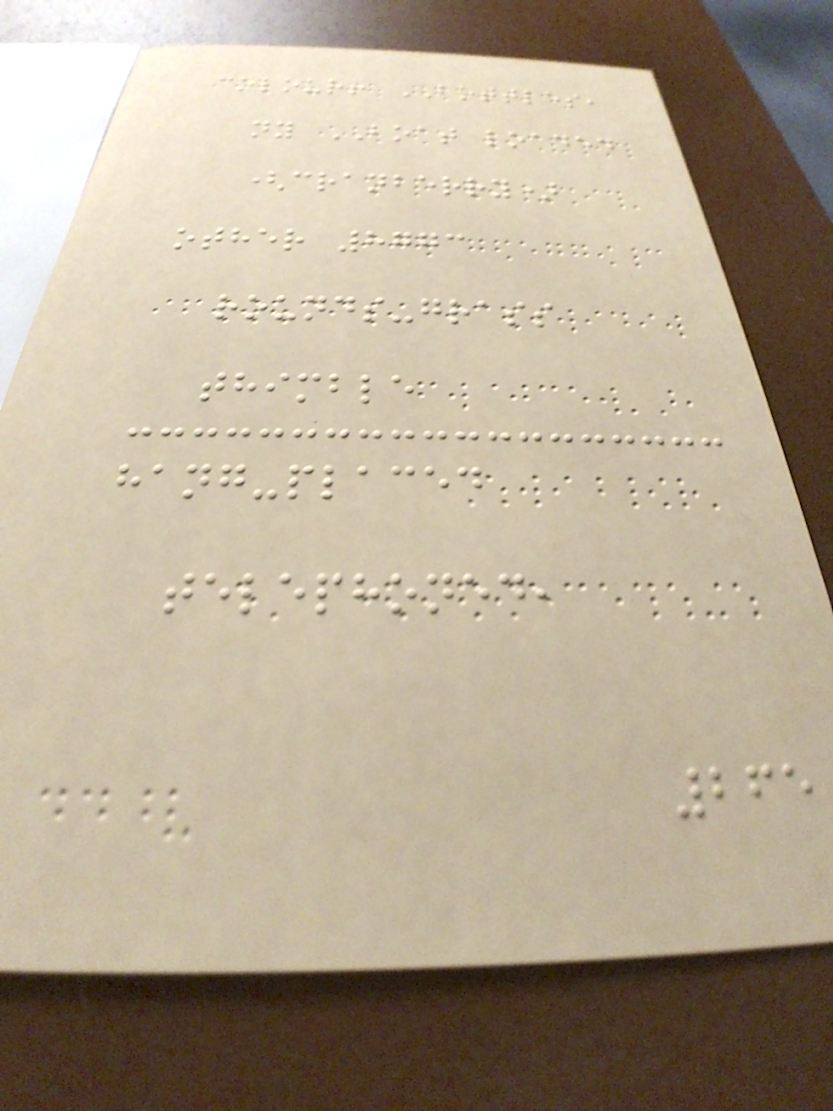colour! BOTTLES,
ny BOAT loaded
(cranberry)
other 8773
rounds-grass
thimble
hang-placed
telephoned,
265
